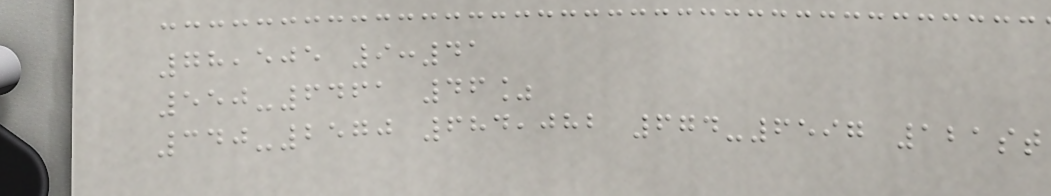78,505 9:41
550-6461 46%
340-2570 684,082 674-6597 121st
